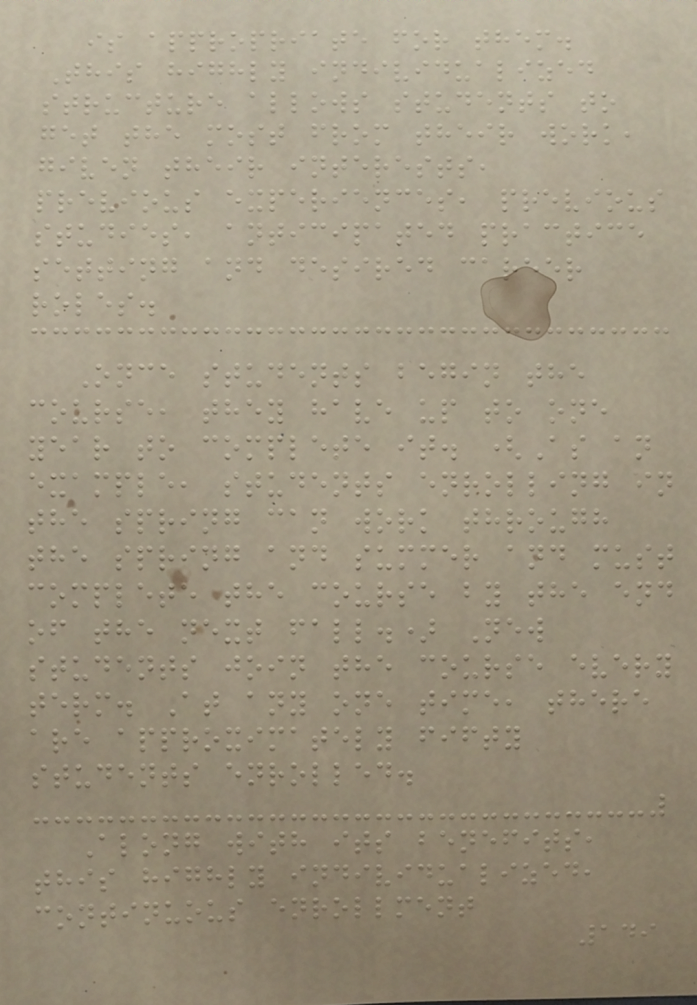is appropriate for them.
This highly individualized
structure allows students to
get the most from their work,
given their interests,
previous experiences, previous
studies, anticipated practice
setting and desired career
roles.
Once students begin the
course, they have up to one
year to complete it. (As an
example, students enrolling in
the spring can work through
the spring and summer and must
complete the course by the end
of the next fall.) New
students join the course every
term. At any one time, there
are approximately fifty
students enrolled.
Along with its benefits,
this highly individualized,
continuous enrollment
149
